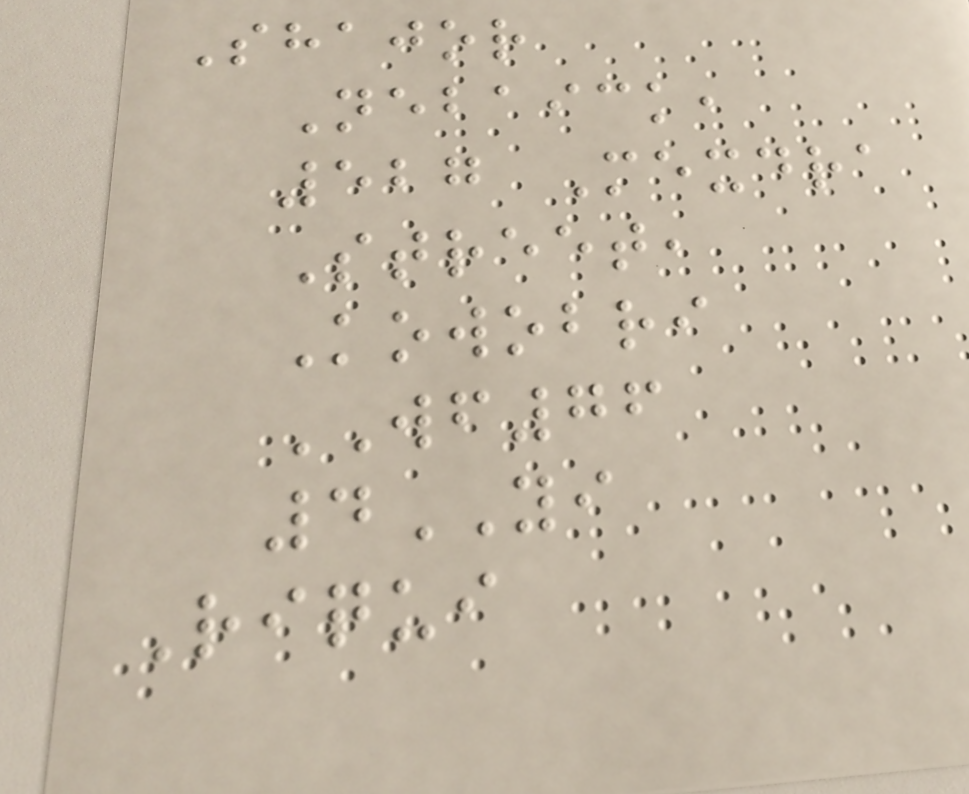Shajor
Nebaick,
527 Mexdra
Street,
Kowobri
WF76
4YI
Riqui
